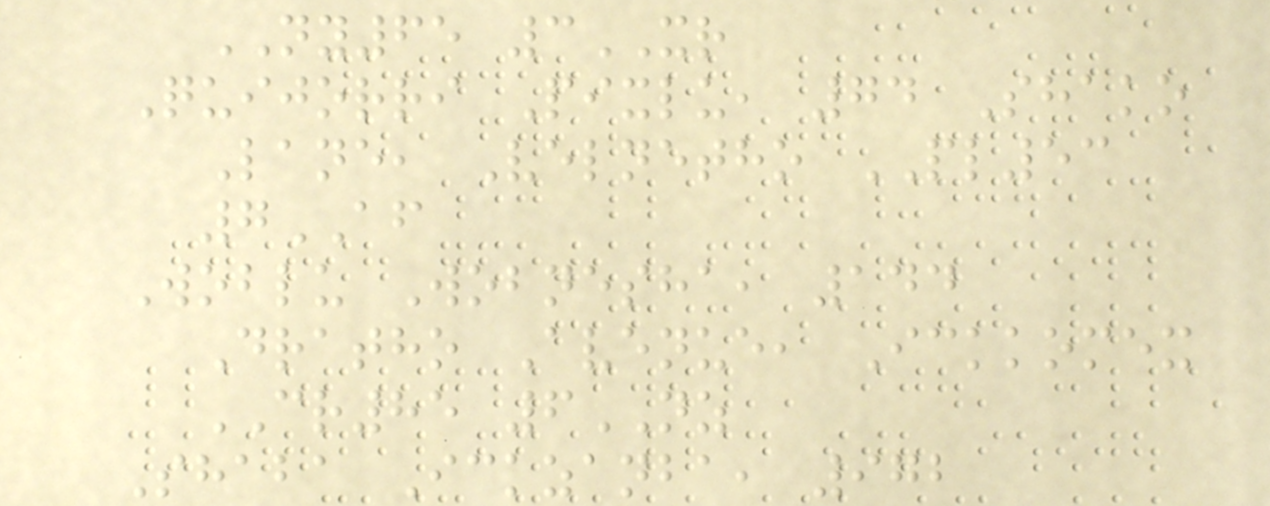NY65 3XR
Quijorri Pixlu, 74 Shako
Lane, Velnetho PL53
7AF
Woblu Wobnesha, 144
Dratho Avenue, Ickkomex
CR85 6NZ
Shaba Ickzanba, 972
